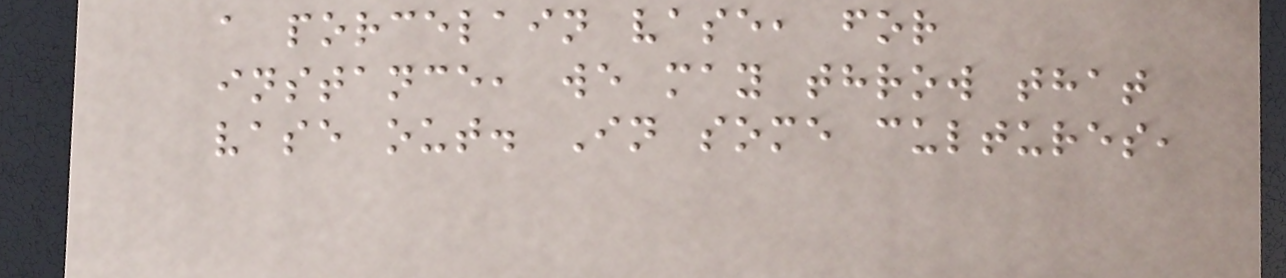a porcelain vase, for
instance, we may throw that
vase out. In some cultures,
